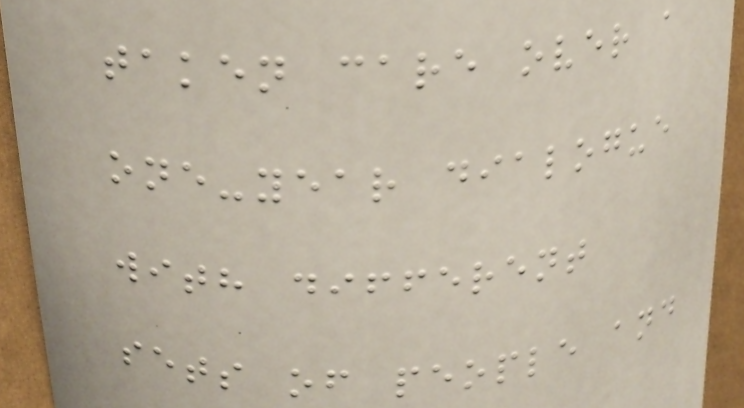taken care over a
one-year dialogue
with different
sets of people and
